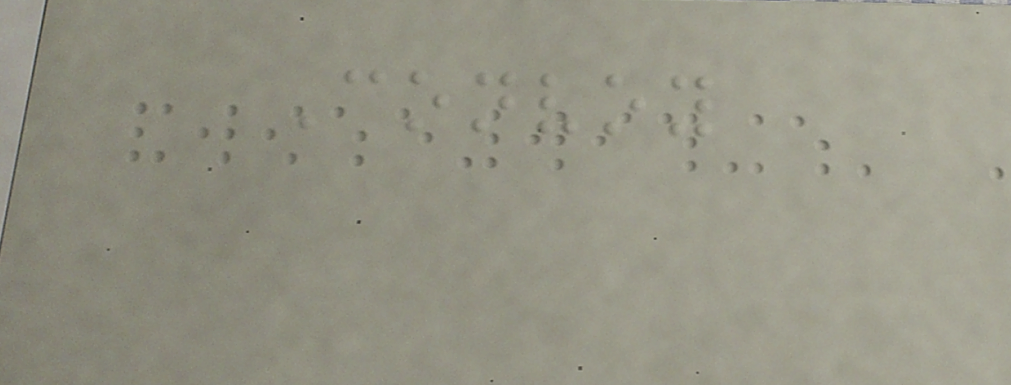Convoy
